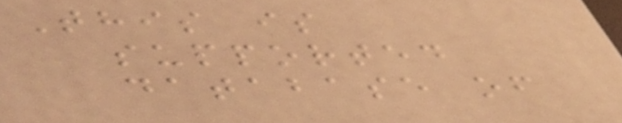This is
supported
database of
